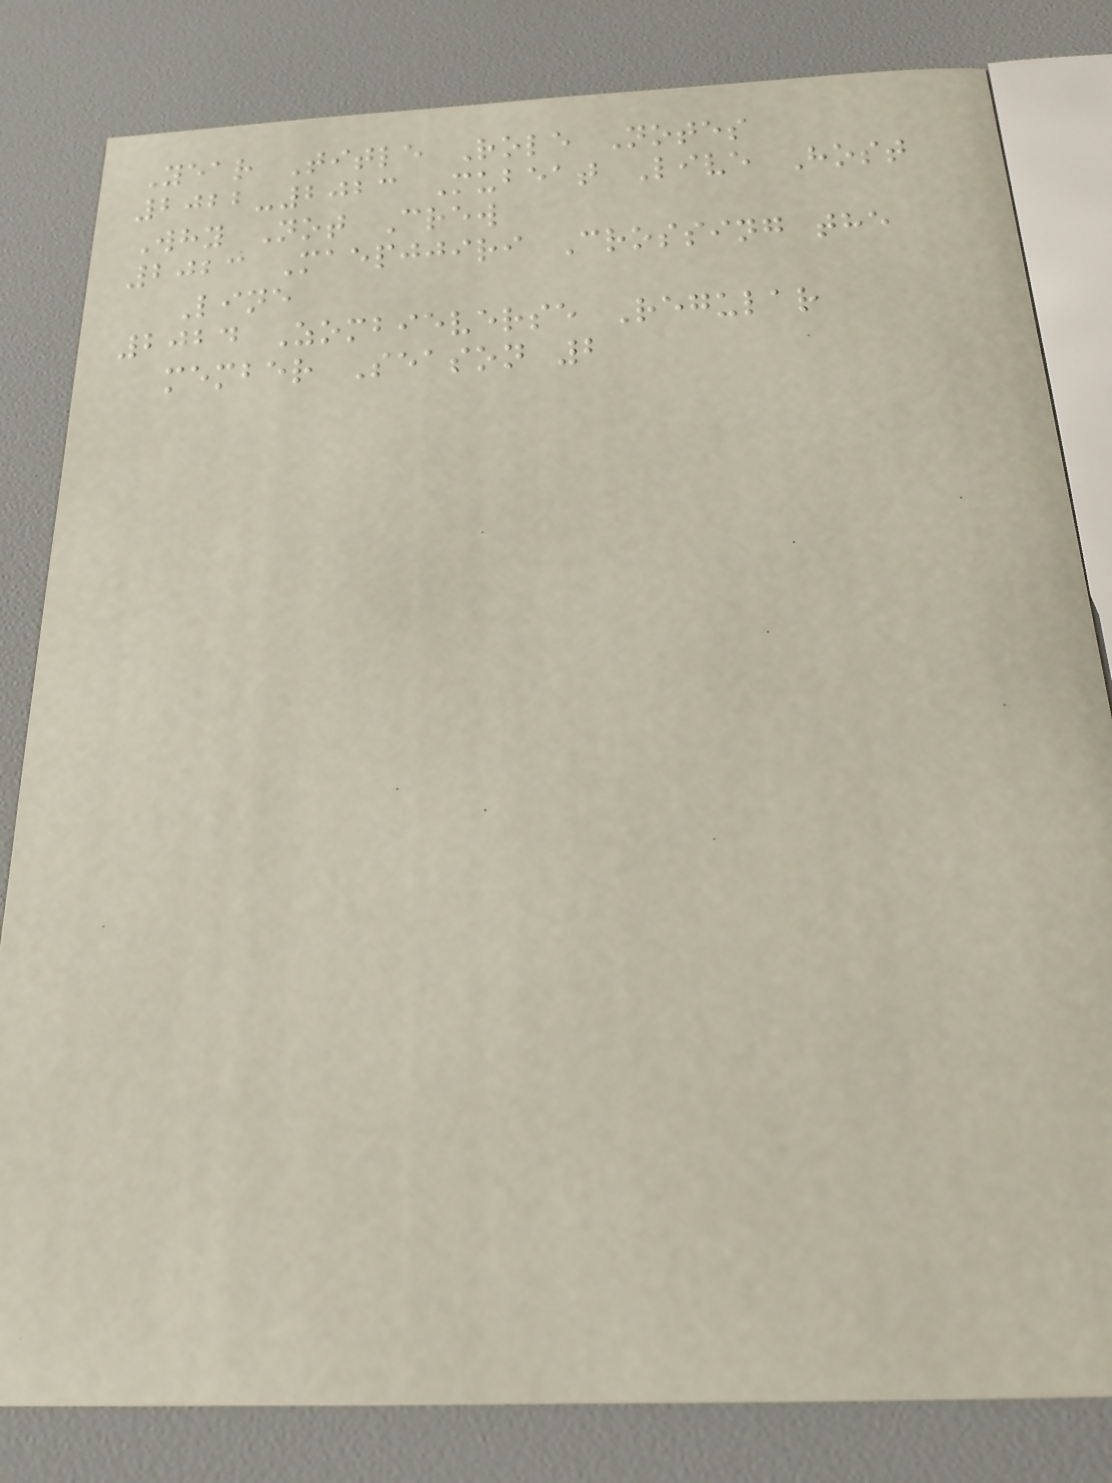Year Title Role Notes
2022-2023 Mubeat Live Host
Why Not Crew
2023 Maepjjiri Crossing the
Line
2024 Zombieverse Regular
member Season 2
